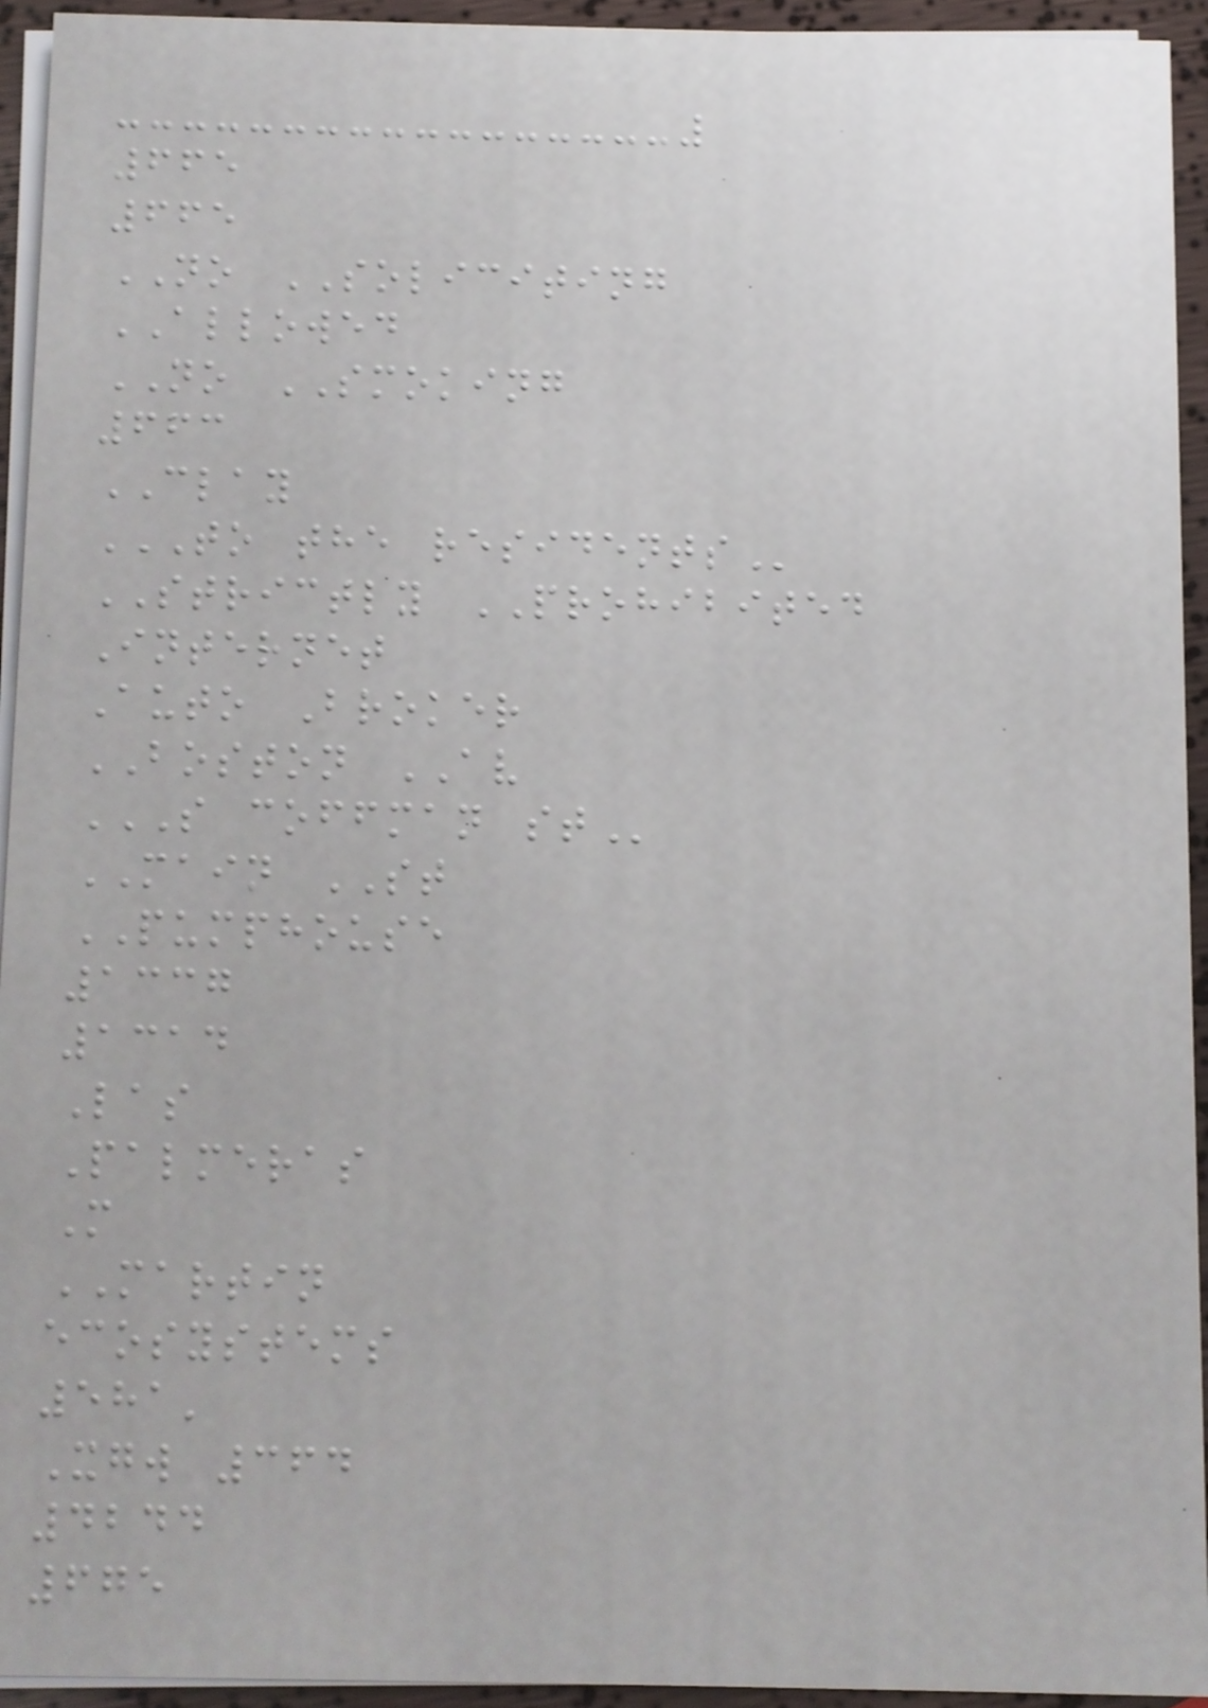665
665
NO SOLICITING
ALLOWED
NO SMOKING
663
CLAY
TO THE RESIDENTS
STRICTLY PROHIBITED
Internet
Auto Broker
BOSTON AV
S COFFMAN ST
MAIN ST
PUMPHOUSE
1337
1314
Las
Palmeras
M
MARTIN
ecosystems
581'
Xgw 364
4244
675
